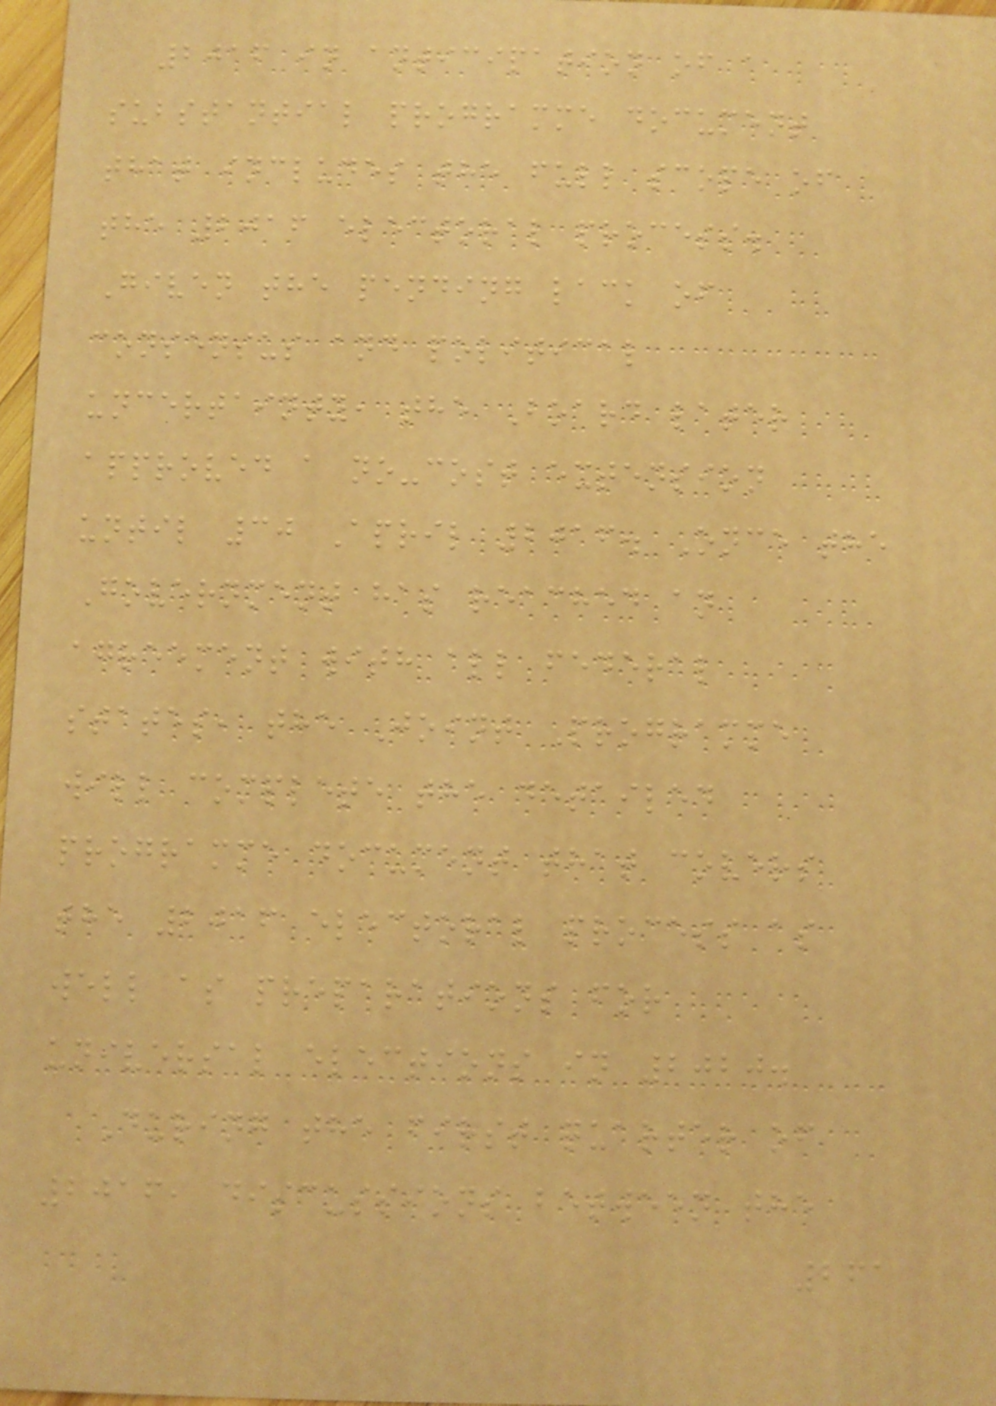2016 in anticipation of a
substantial programme document
that includes the full scope of
the 2016 electoral process.
Given the pending lack of
consensus and political
uncertainty, the Board later
approved a no-cost extension
until 30 April 2016. Once the
Government has reached an
agreement with all federal
states, the Joint Programme
will complete the detailed
programme document that covers
the 2016 electoral process as
well as preparations for
universal elections in 2020.
During the first quarter of
2016, discussions between the
261
